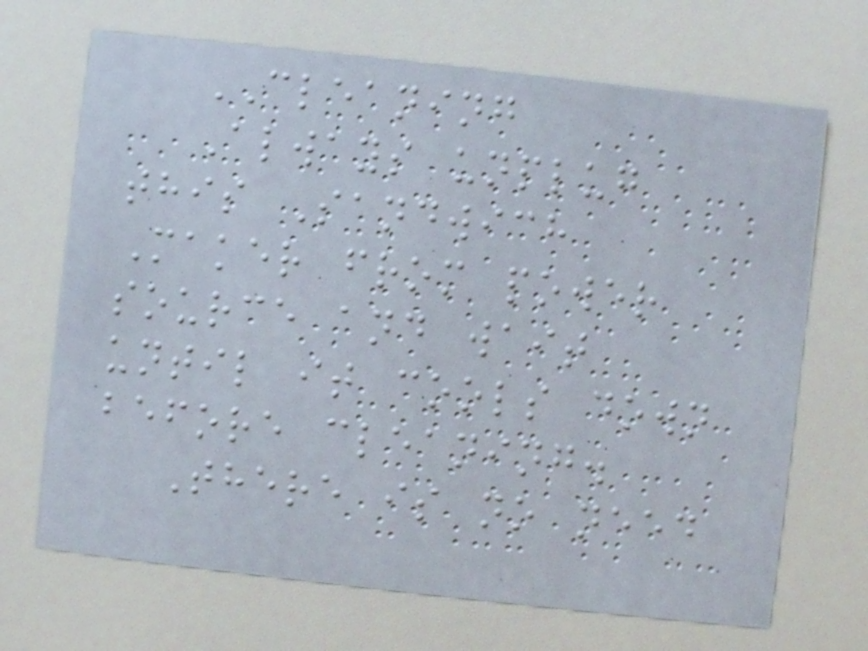CLEANING
Always unplug
this Sandwich
Maker from power
source and wait
until it cools down
before cleaning.
There is no need
